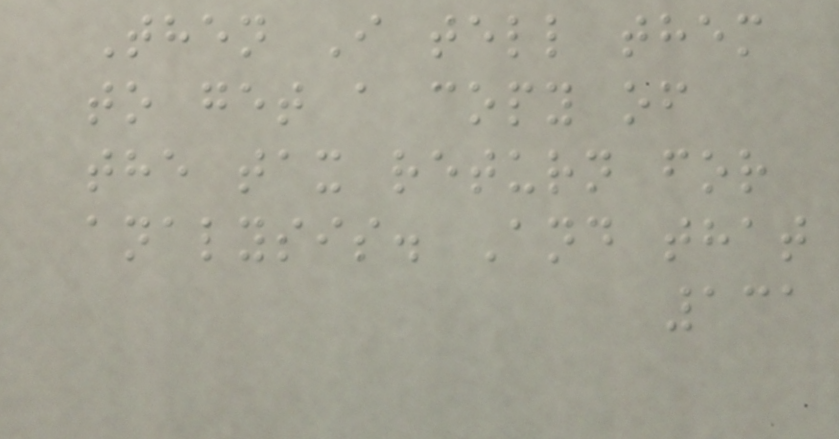Then I tell them
to get a copy of
the tax return for
analysis. And that
131
